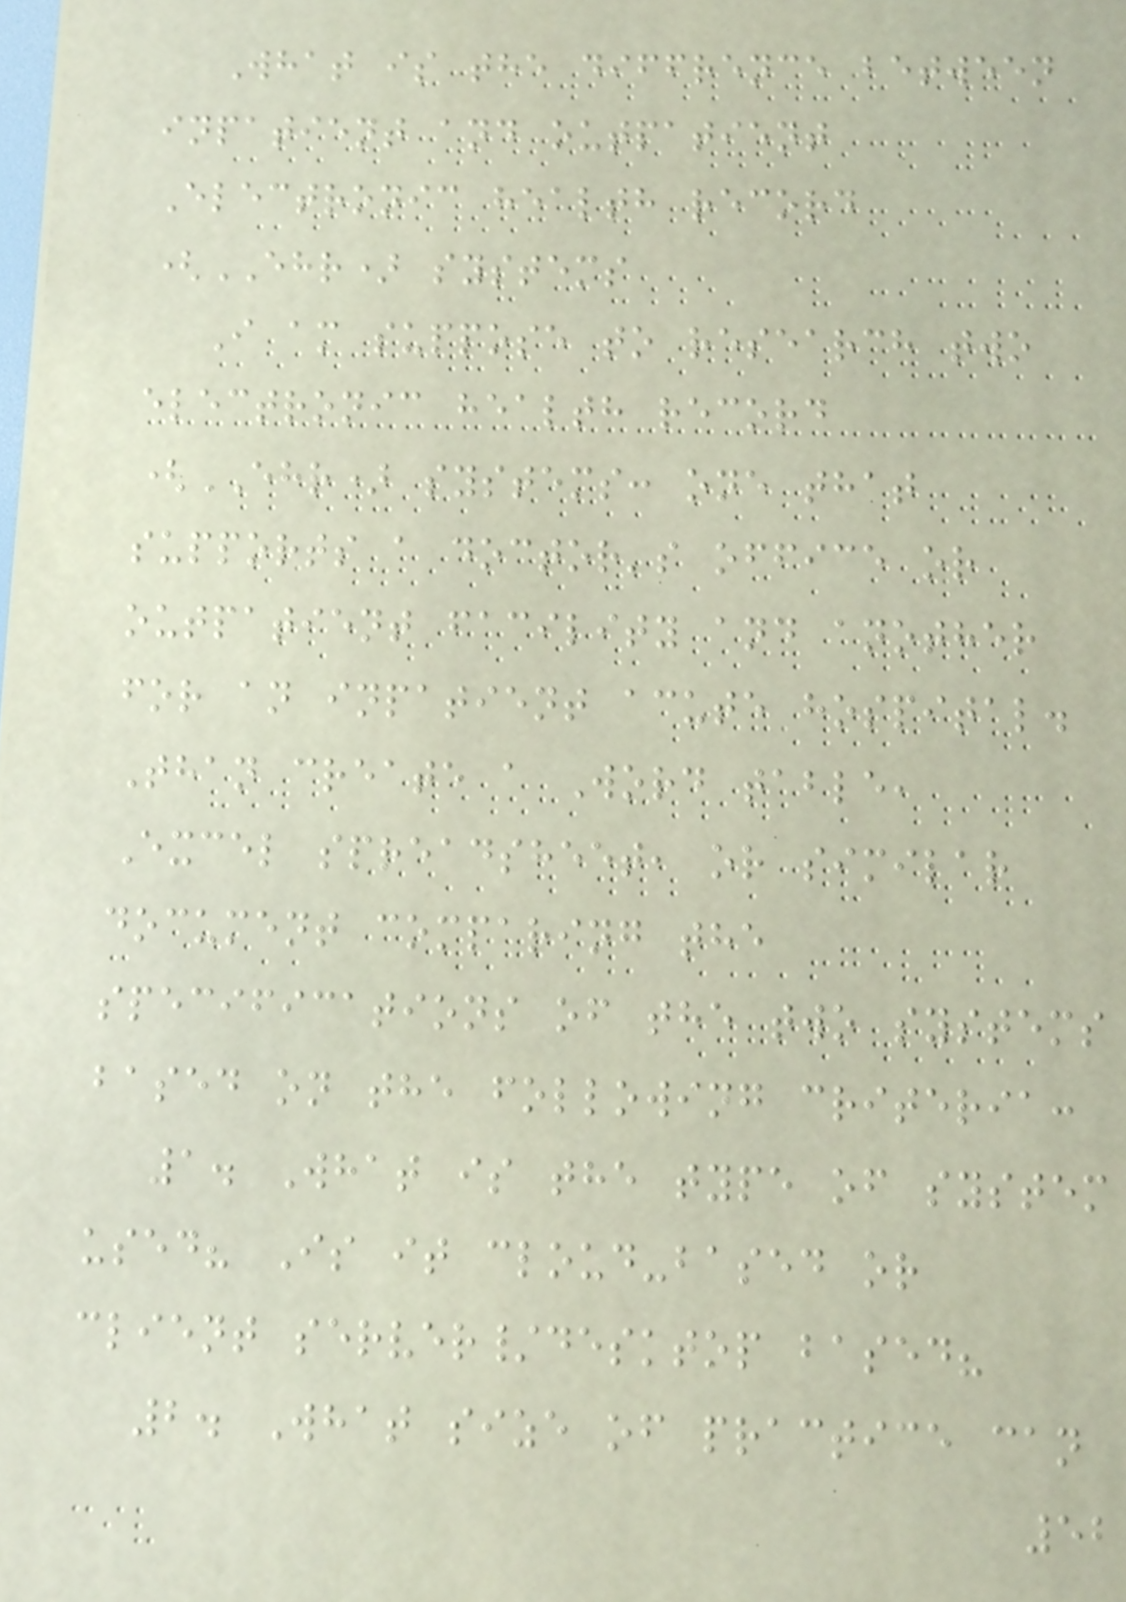What is the diffrence between
inpatient and outpatient
Electronic health record
(EHR) systems
I am suppose to research two
electronic health record
(EHR) systems: one that
supports a doctor's office or
outpatient facility and another
for an inpatient acute hospital.
Than create a Word table,
Excel spreadsheet, or similar
document comparing the
specifications of the two systems
based on the following criteria:
1. What is the type of system
used? Is it cloud-based or
client server/desktop based?
2. What size of practice can
52
